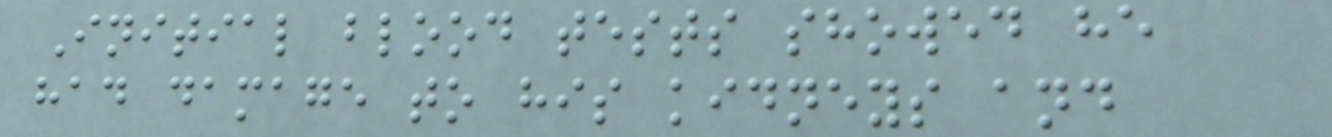Initial blood tests showed he
had damage to his kidneys and
